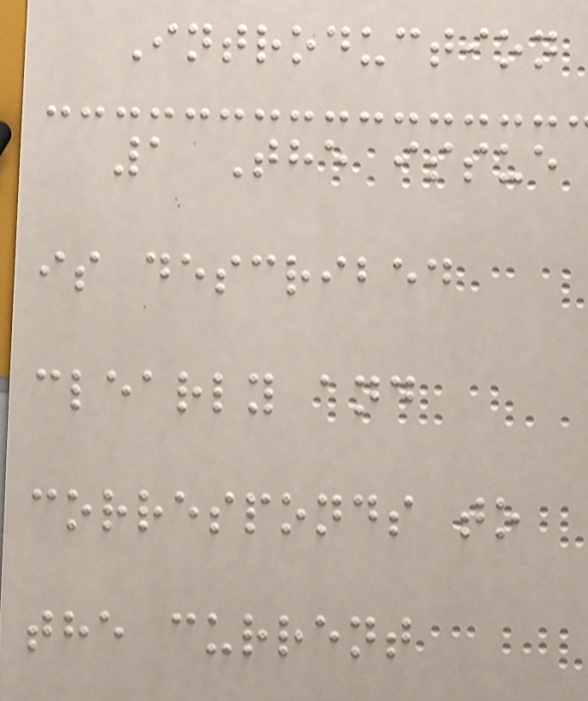Introduction
1 The issue
is described
clearly and
corresponds to
the current
